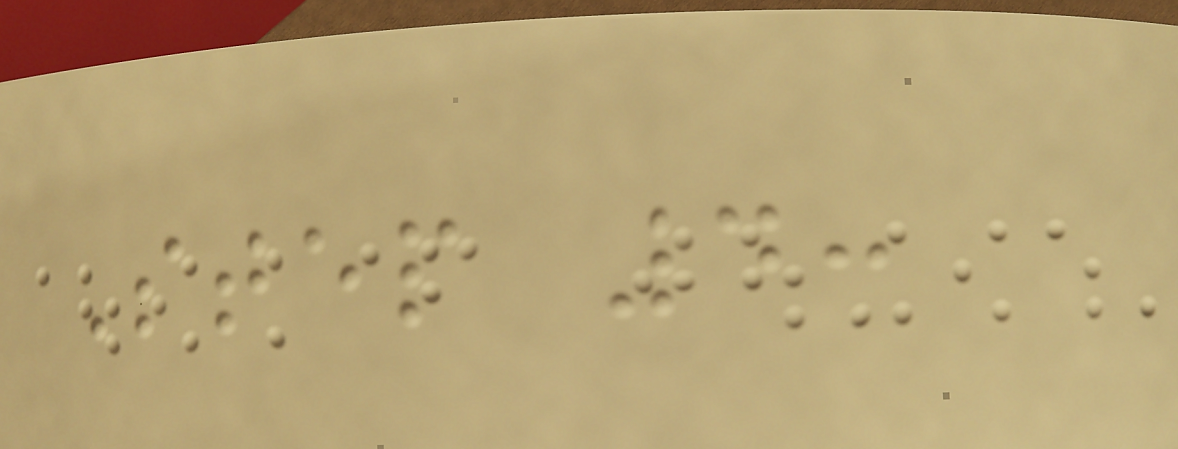Step 4:
